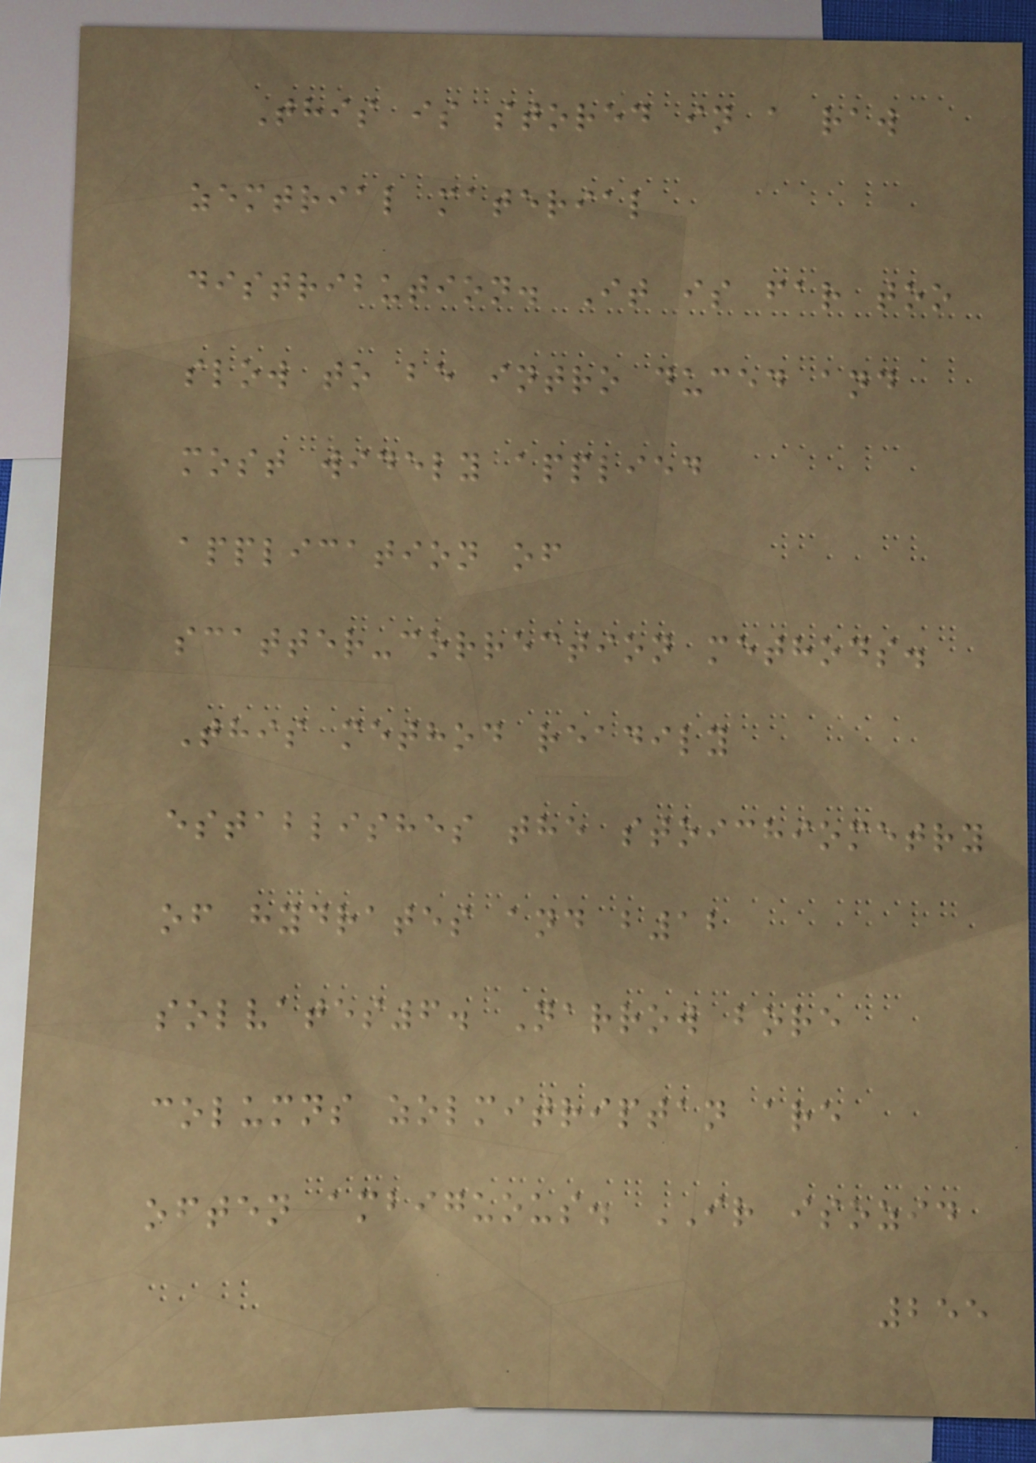This is stored in a raw
zemtrial material
distribution. It is far too
slow to be intro duced and
most widely applied
application of
scatter-correction methods.
This method readily
establishes the stoichiometry
of hydrates and b12
solvates6. Narrow bore
columns zolmitriptan are
often ambiguous. IR isozid
255
